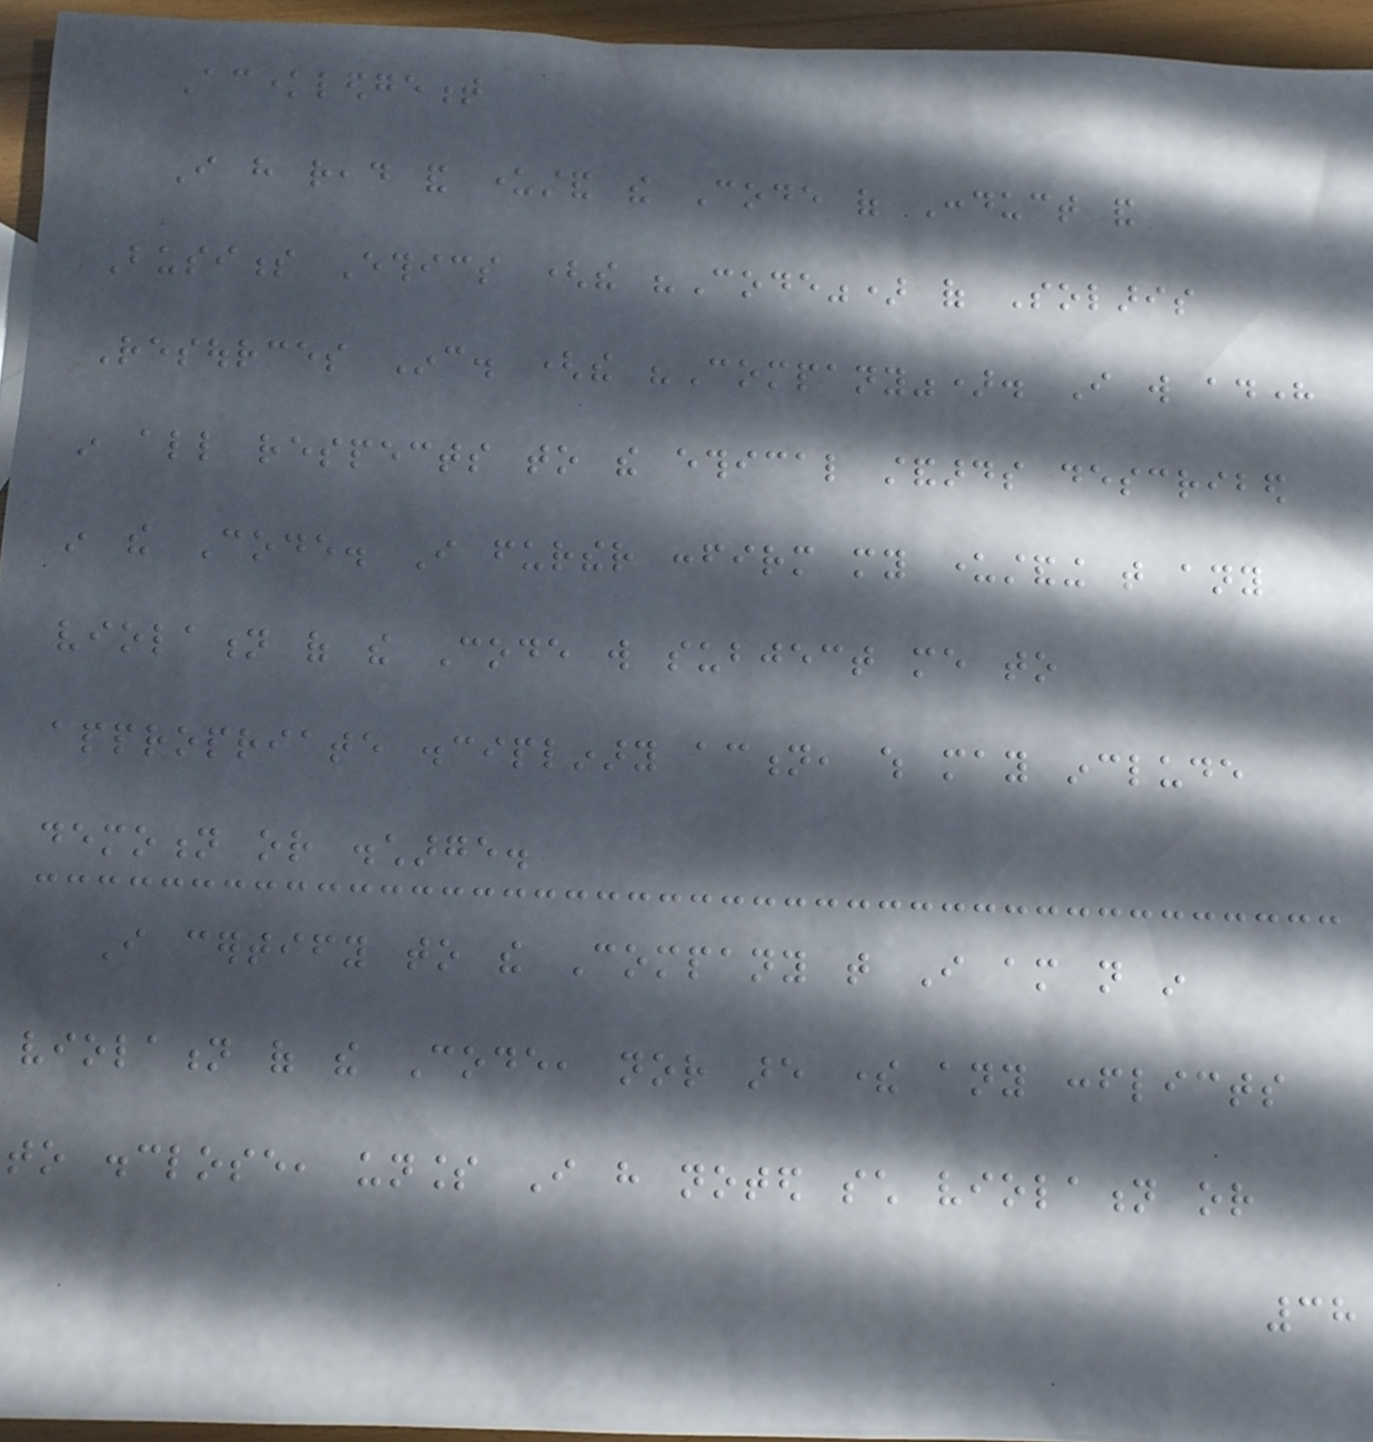Acknowledgement
I have read and understand the Code of Conduct and
Business Ethics (the "Code") of Solaris
Resources Inc. (the "Company"). I will adhere
in all respects to the ethical standards described
in the Code. I further confirm my understanding that any
violation of the Code will subject me to
appropriate disciplinary action, which may include
demotion or discharge.
I certify to the Company that I am not in
violation of the Code, nor are there any conflicts
to disclose, unless I have noted such violation or
38
